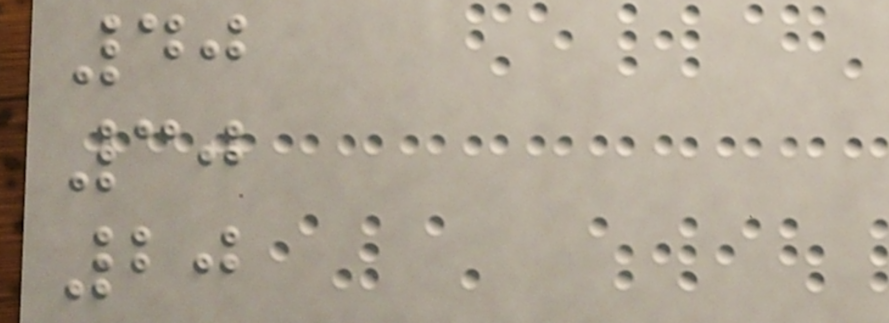40
30
20
